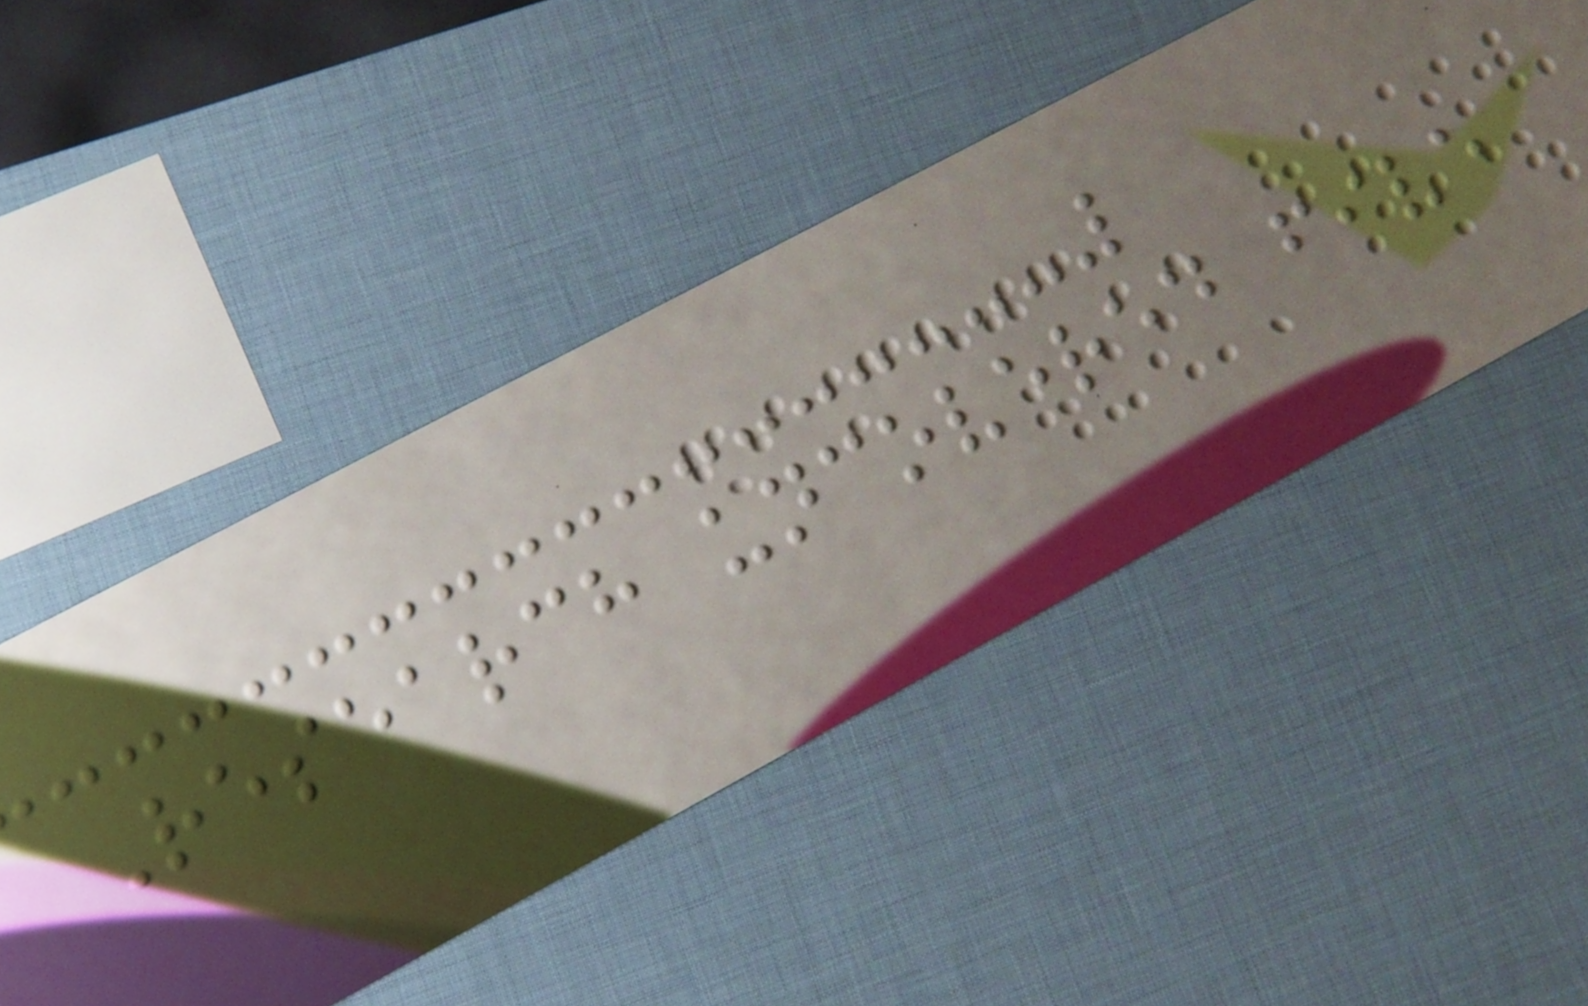Research uncovered five
